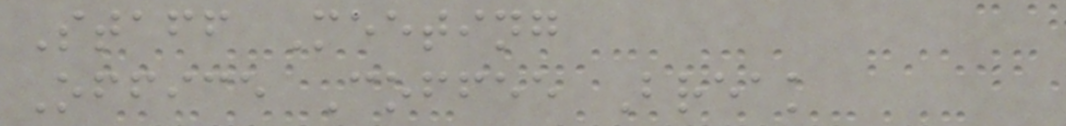Staff Meeting
Office Coffee Break
